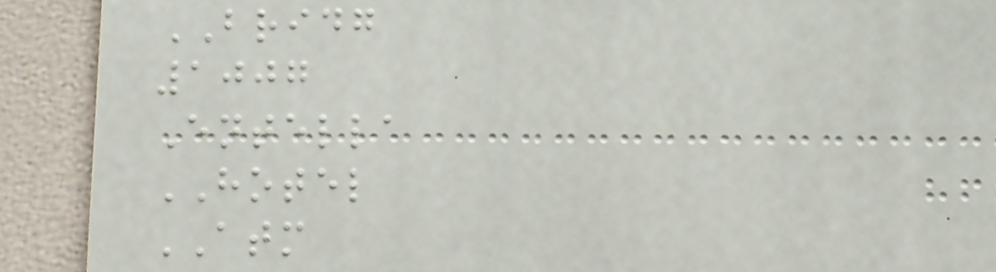BRIDG
1007
Entella
HOTEL
ATM
